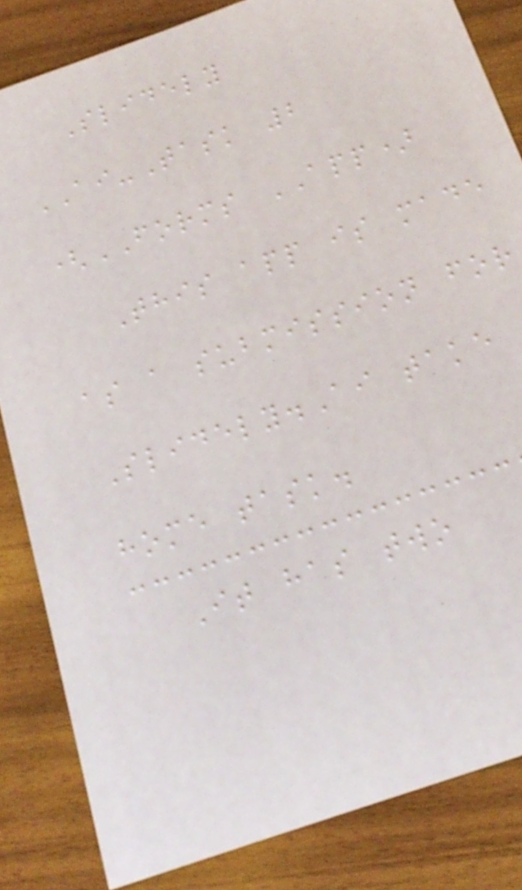Slidely
AI-Task 2
(FORMS APP)
This app is made
as a submission for
Slidely.Ai take
home task.
It has two
